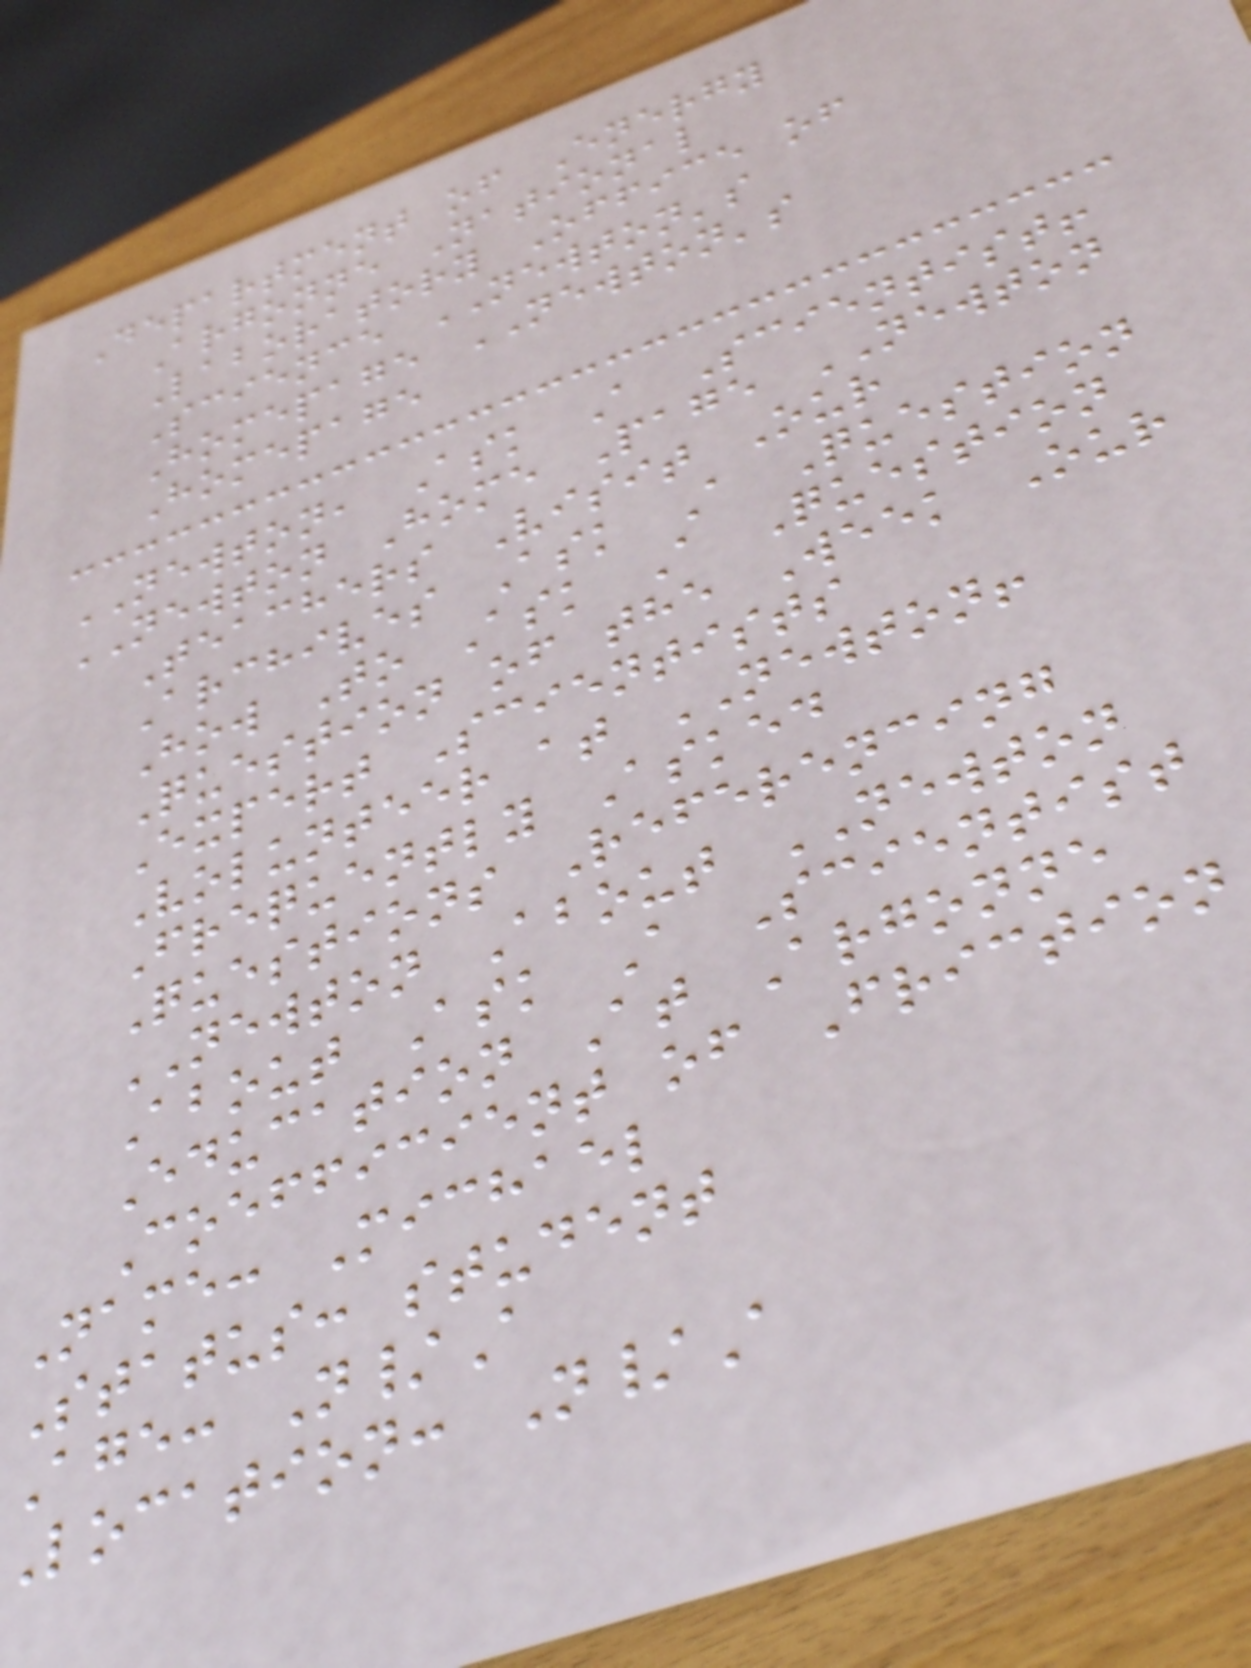Department of Energy
Argonne National
Laboratory Office of
Science NEWTON's
Homepage NEWTON's
Homepage
NEWTON, Ask A Scientist!
NEWTON Home Page NEWTON
Teachers Visit Our
Archives Ask A Question
How To Ask A Question
Question of the Week Our
Expert Scientists
Volunteer at NEWTON!
Frequently Asked
Questions Referencing
NEWTON About NEWTON
About Ask A Scientist
Education At Argonne
Coefficient of Friction
Name: Michael
Status: student
Age: N/A
Location: N/A
